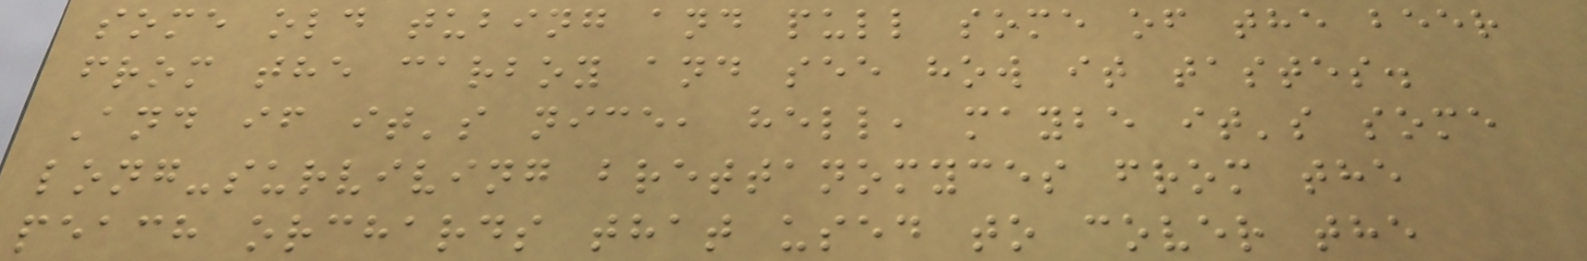some old tubing and pull some of the beer
from the carboy and see how it tastes.
And if it's nice, hell, maybe it's some
long-surviving brettanomyces from the
peach orchards that used to cover the
